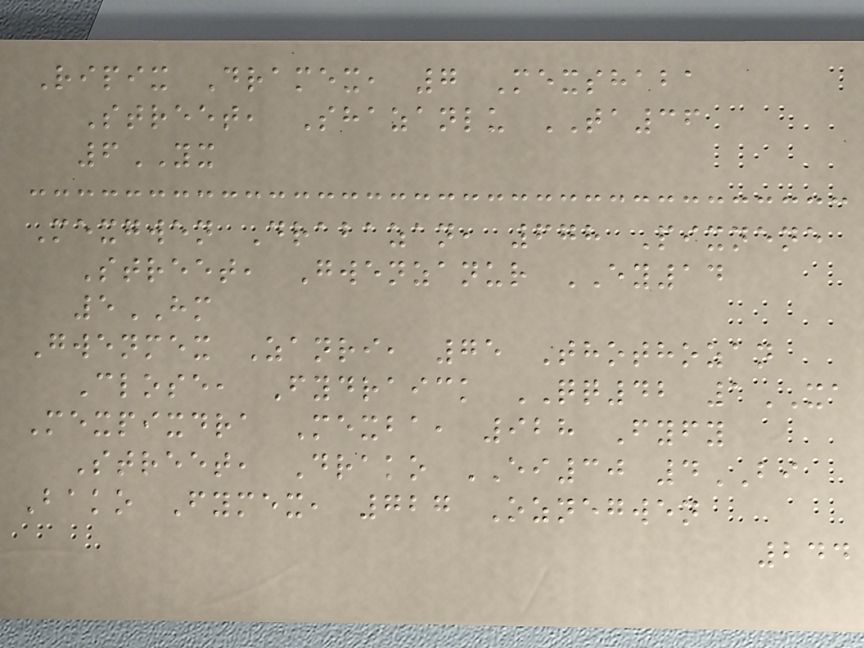Ripix Dramex, 7 Mexshaba
Street, Shazanlu TA36
6YX
Mexgwen Drabazan, 678 Pixnene
Street, Gwenzanur EY14
5HM
Gwenmex Zanri, 75 Thothozan
Close, Fydraick QQ42 1XA
Mexpixdra Mexba, 928 Fyfy
Street, Drako EI30 4BI
Bako Fymex, 727 Oznegwen
244
